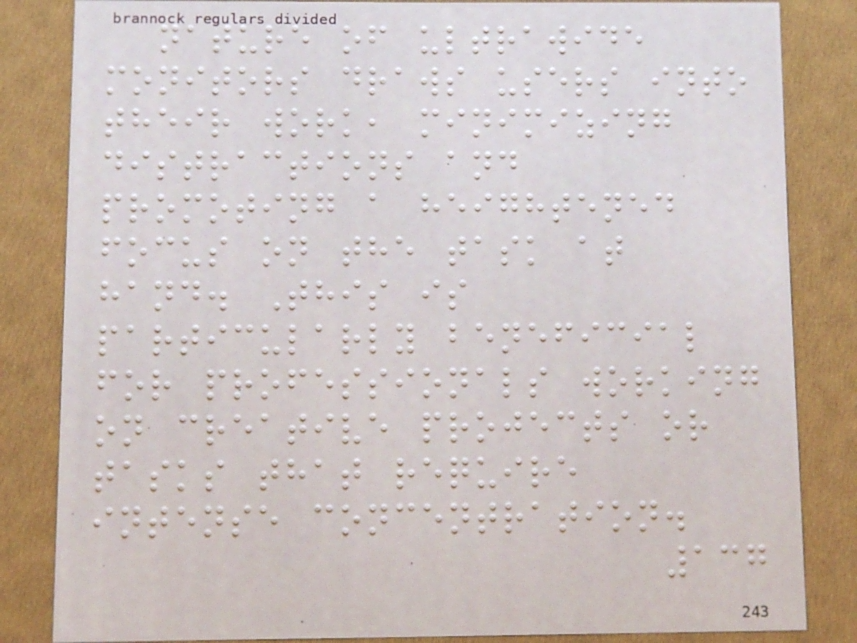nature of ultrawide
monitors draws users into
their work, minimizing
distractions and
promoting a heightened
focus on the task at
hand. This is
particularly beneficial
for professionals working
on creative projects or
tasks that require
intense concentration.
137
